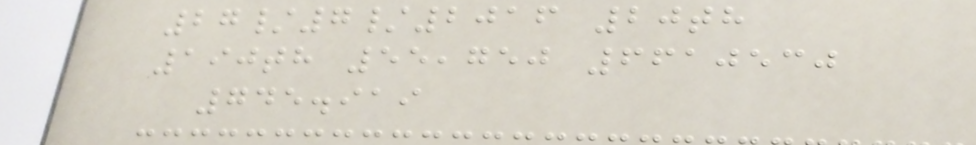27/7/2016 20th
190th 55,750 6610530
745.919
